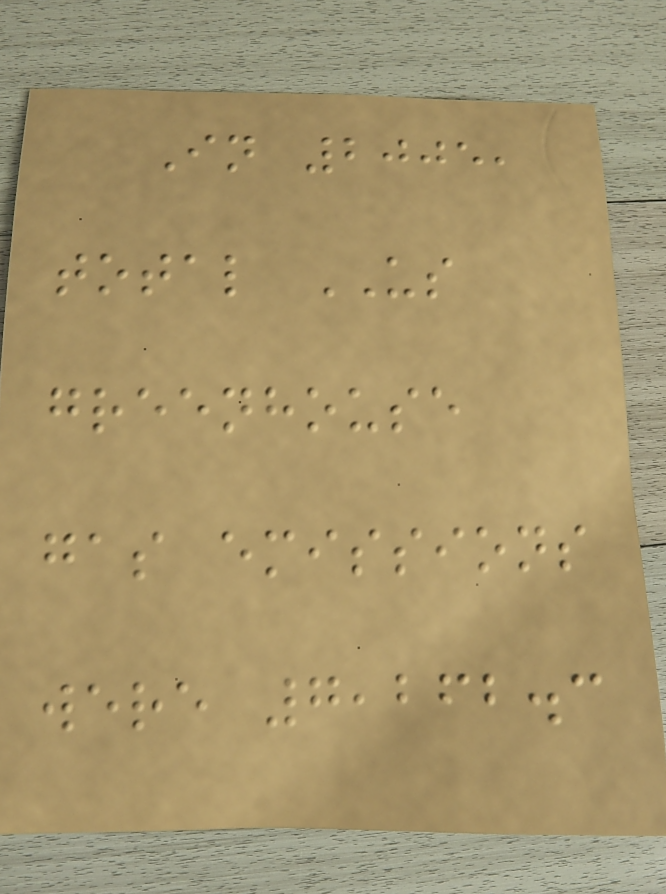In 2005,
total US
greenhouse
gas emissions
were 7,262.3
